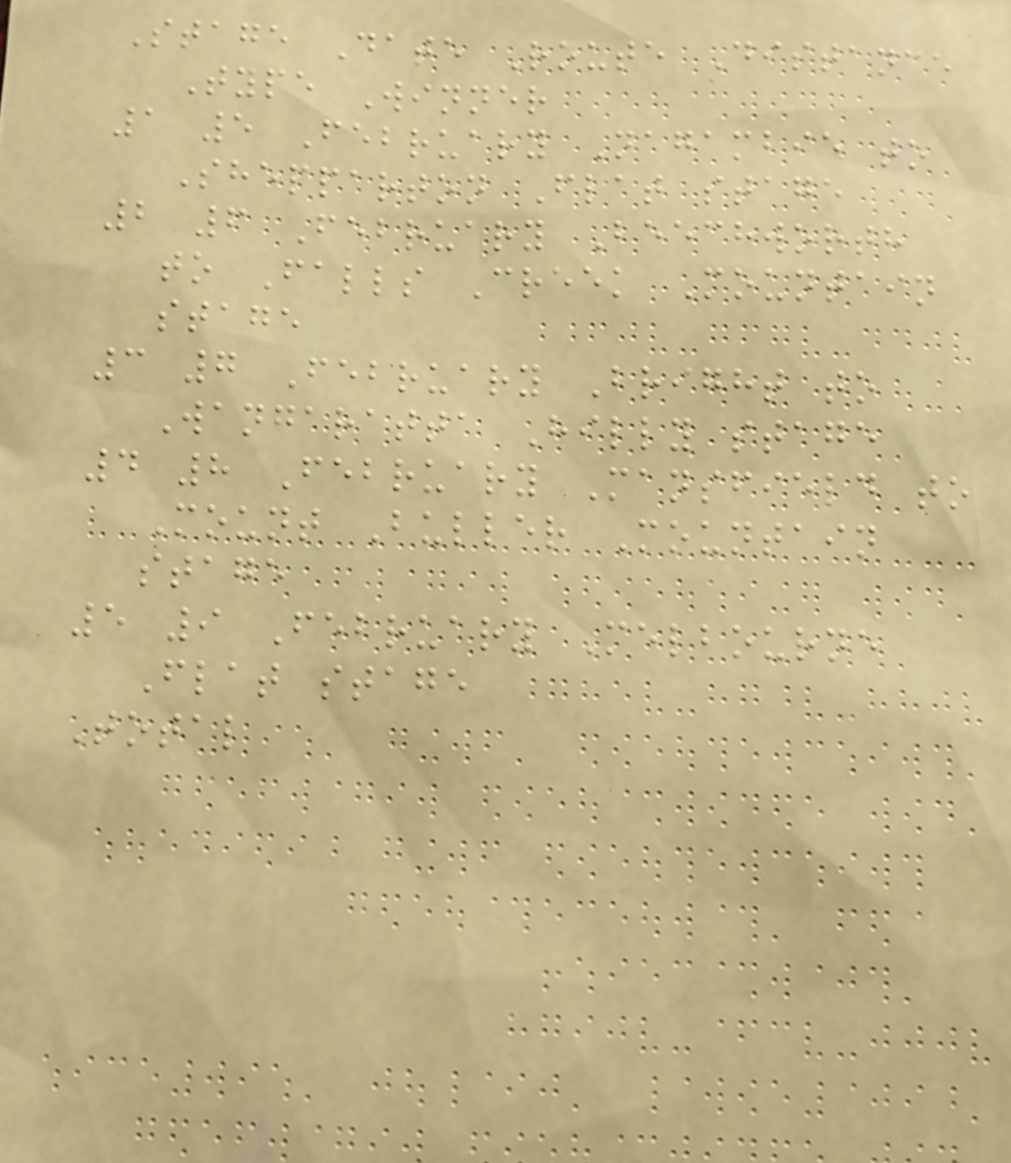Stage Date Route Distance
Type Winner
1 5 February Nagambie to
Shepparton Flat stage
2 6 February Beechworth
to Falls Creek Mountain
stage
3 7 February Bright to
Wangaratta Hilly stage
4 8 February Mansfield to
Mount Buller Mountain
stage
5 9 February Melbourne
Flat stage
Total
